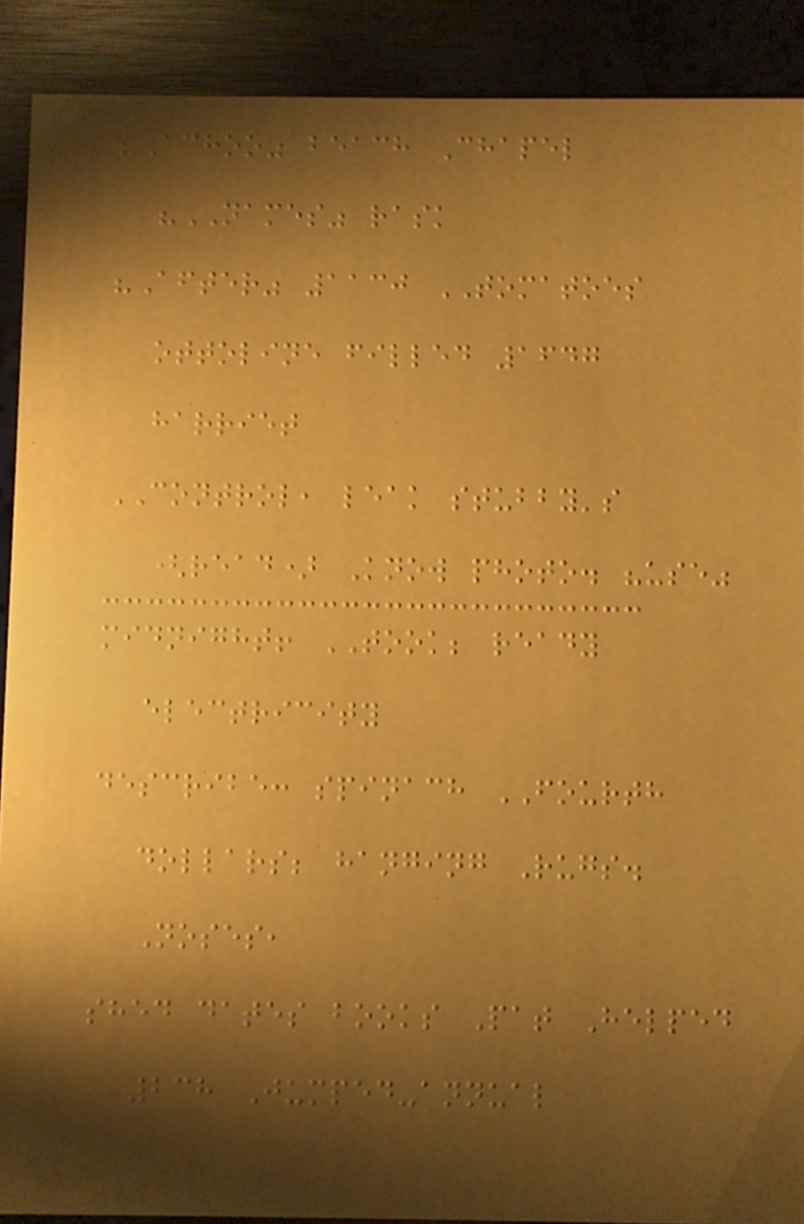"Achoo" beach Chapel
"NAMES" rask
"After" 1130 TOMATOES
ottoline filled 1647
harriet
CONTROL, leak stubby's
(read) Know photo. "use"
midnight! TOOK; ready
electricity
describe: spinach FOURTH
dollars; hanging Rugs.
Noses,
shed dates books Pat Helped
238 Jumped-annual
